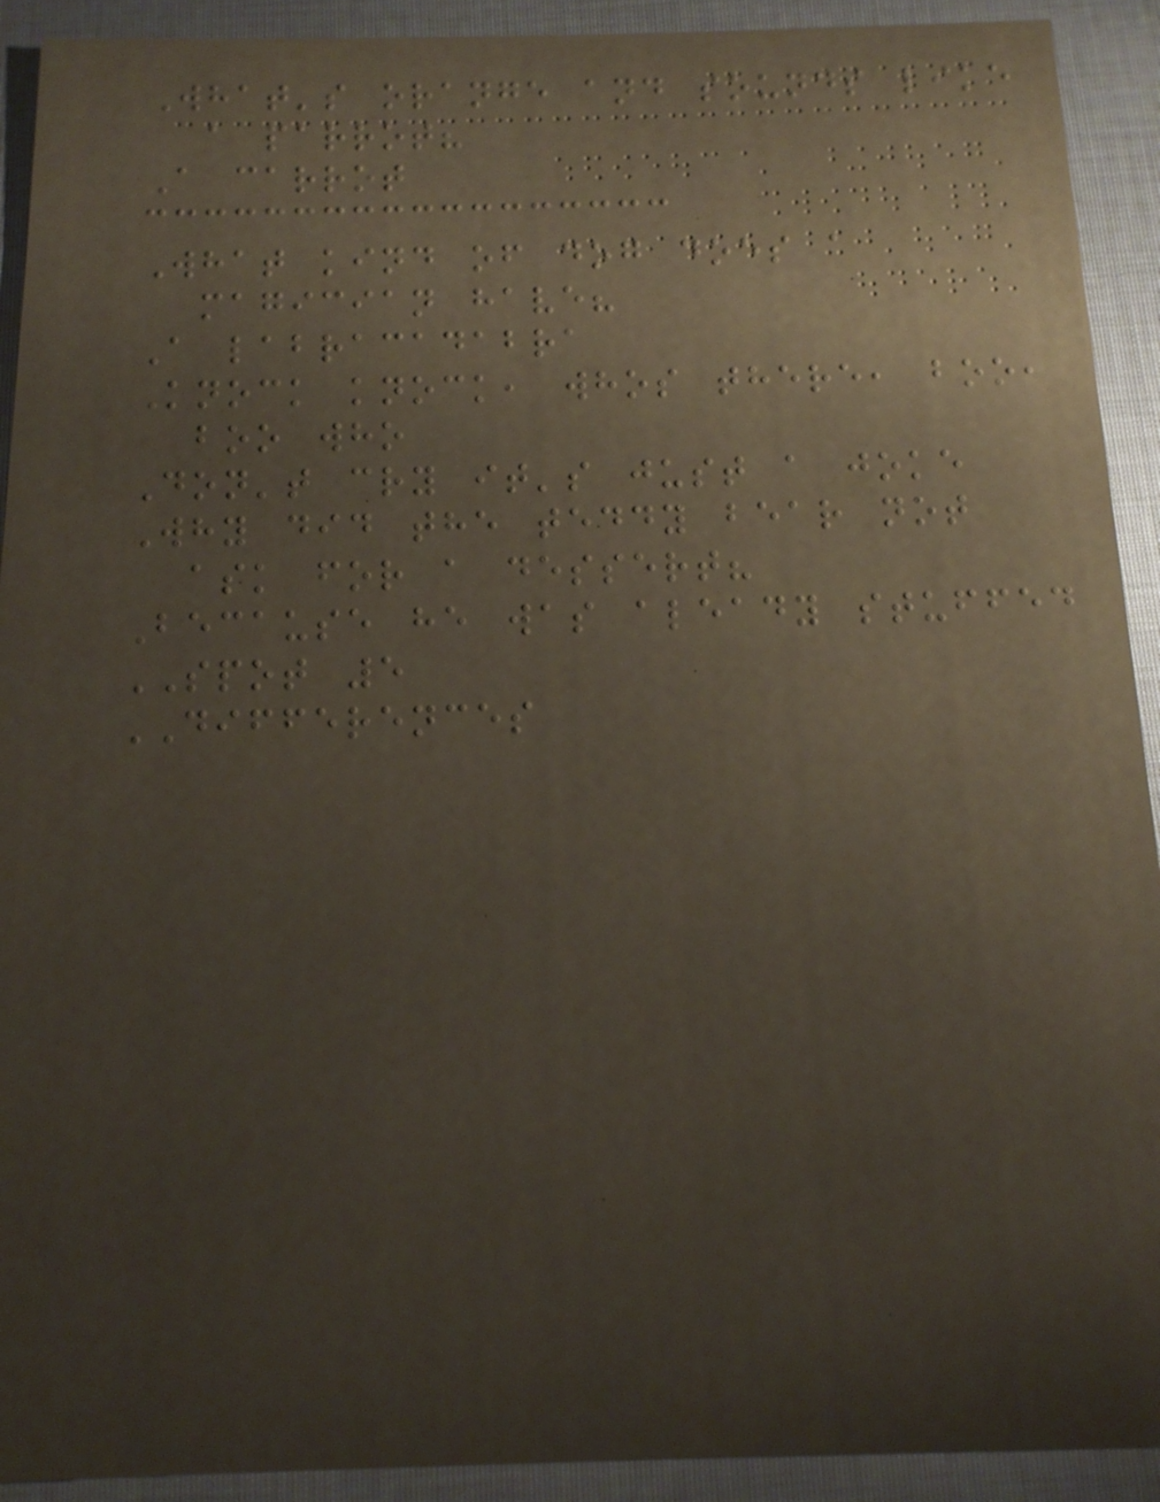What's orange and sounds like
a parrot?
A carrot
What kind of dog does a
magician have?
A labracadabra
Knock knock, whos there, boo,
boo who
Don't cry it's just a joke
Why did the teddy bear not
ask for a dessert?
Because he was aleady stuffed
SPOT 5
DIFFERENCES
